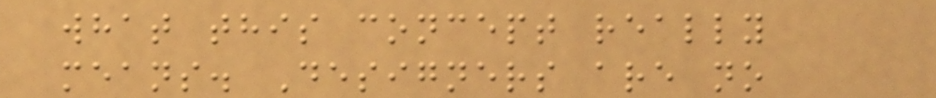what this concept really
means. Designers are no
